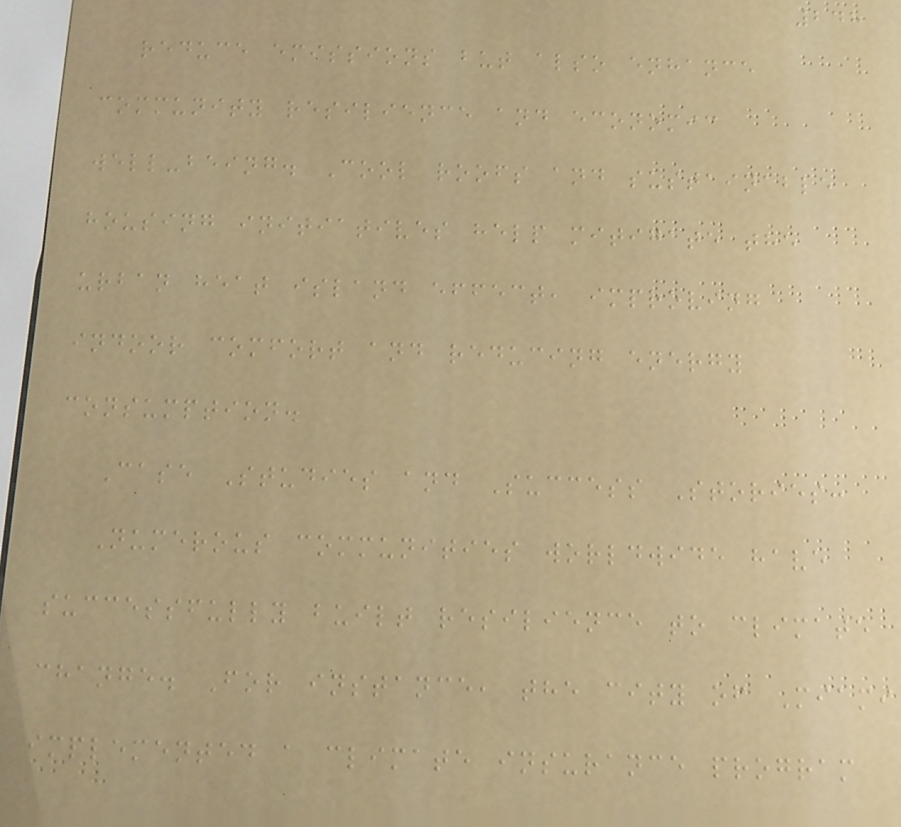248
reduce emissions but also enhance
community resilience and economic
well-being. Cool roofs and sustainable
housing initiatives help mitigate the
urban heat island effect, improving
indoor comfort and reducing energy
consumption.
Case Studies and Success Stories:
Numerous communities worldwide have
successfully built resilience to climate
change. For instance, the city of Miami
implemented a climate insurance program
